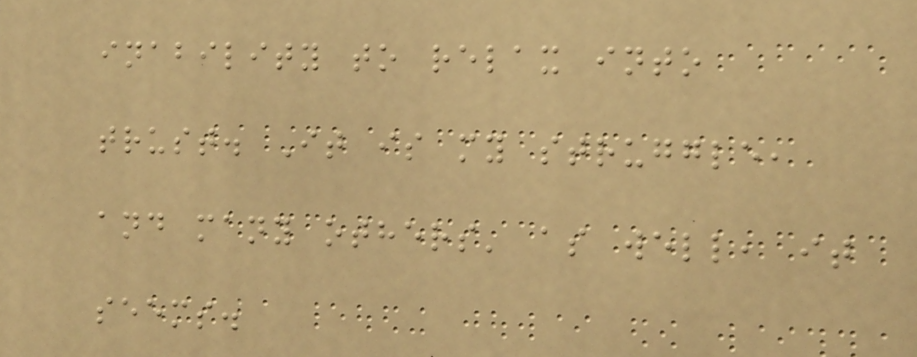inability to relax into
trust. It is my struggle,
and many others' as well, it
seems.
